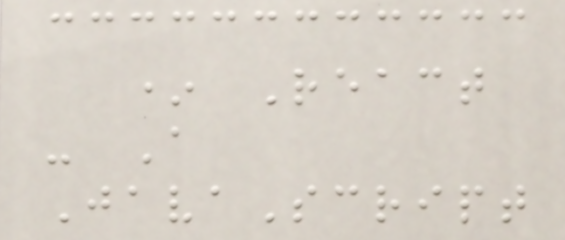* React
- A
JavaScript
